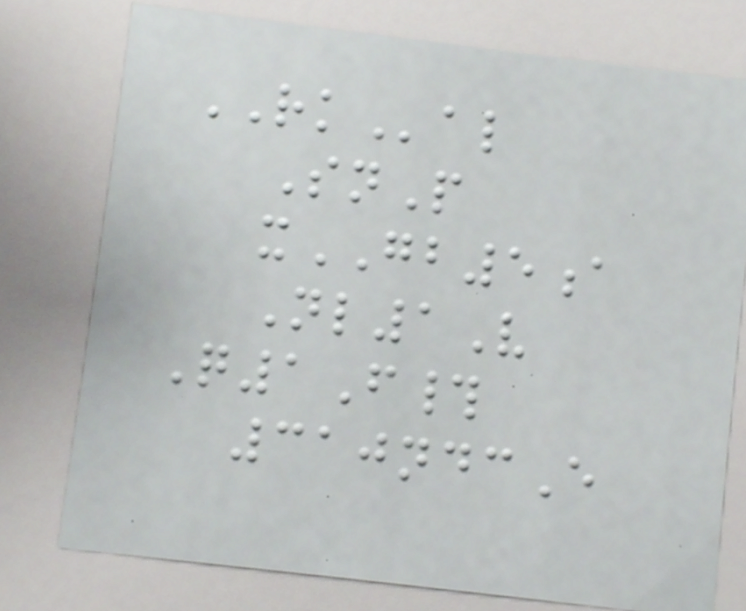RKal
SnP
xGB5a
Nl1V
Q1F#
310ndcE
